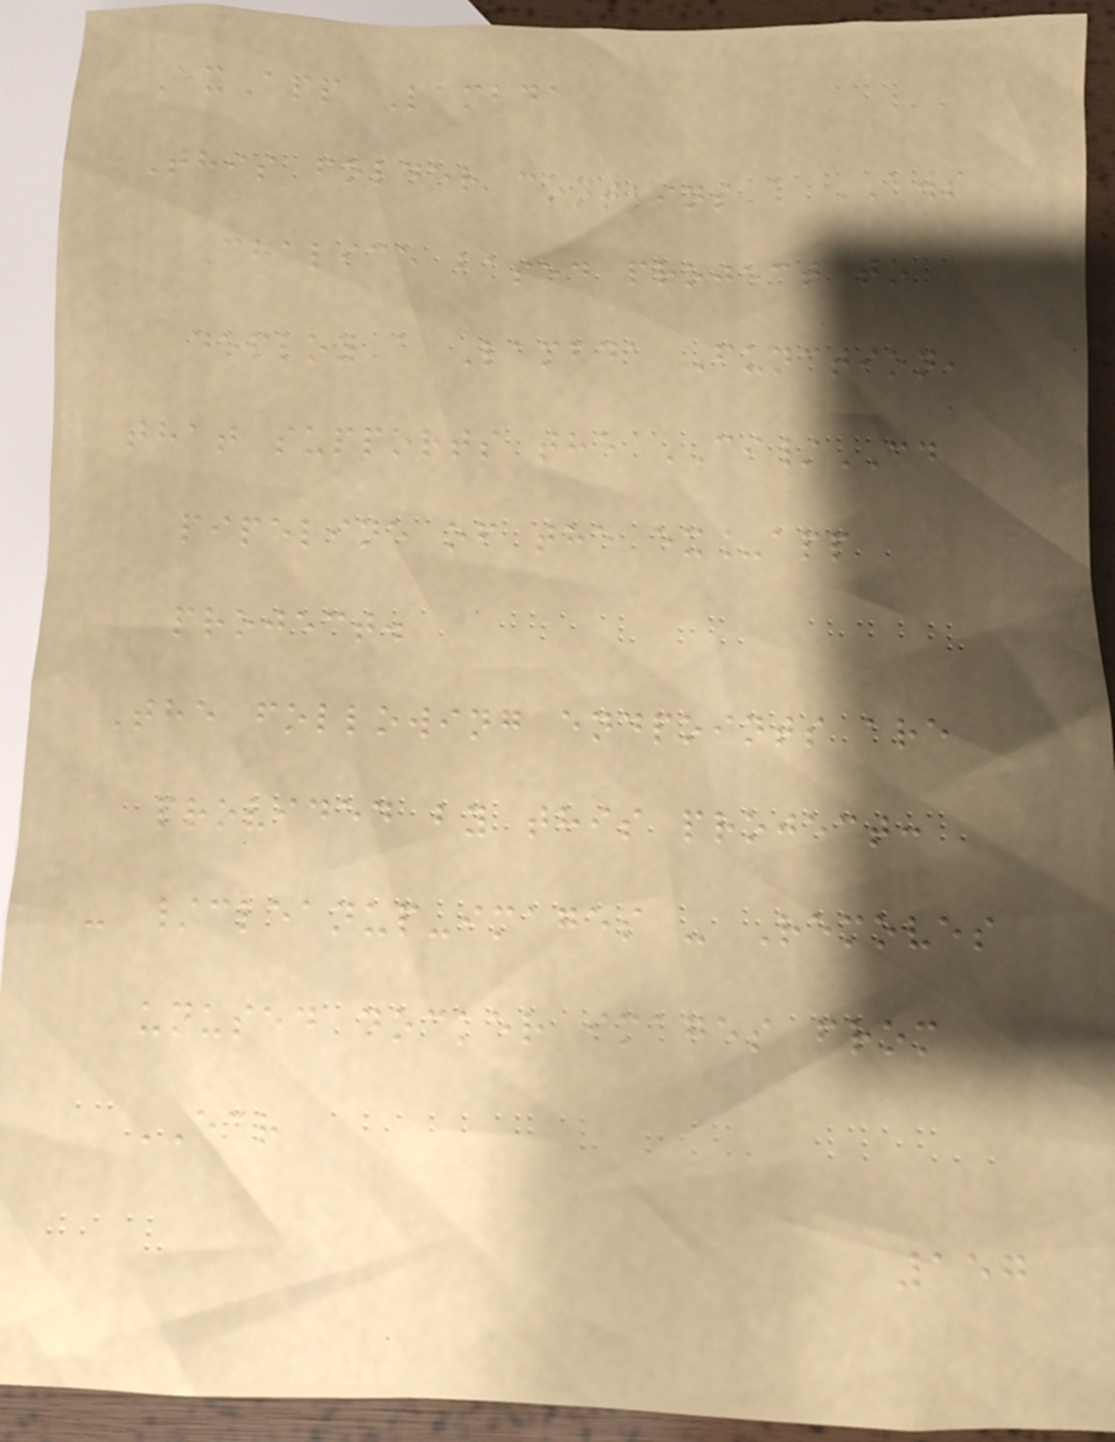ExApp Lambda
This folder contains a AWS
Chalice based project to
deploy a Lambda Function,
that supports the CI/CD
pipeline of the ex_app
project.
The following endpoints are
provided by this project:
- /cleanup-images - Removes
unused docker images from
ECR
157
